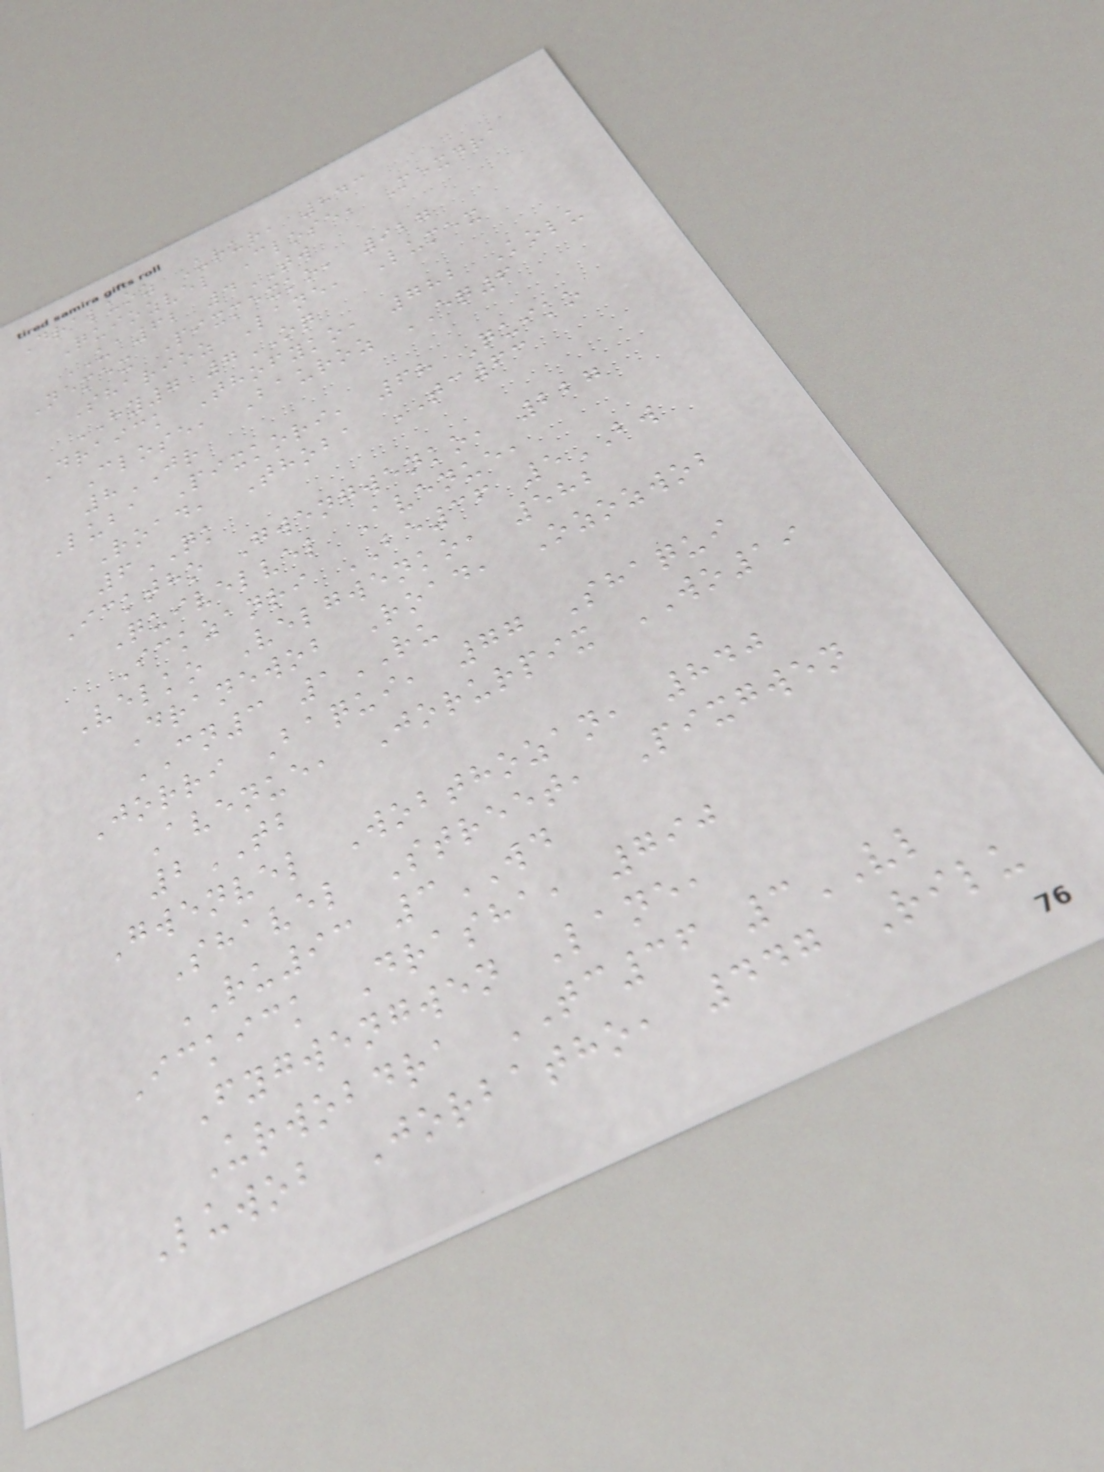Draluoz Urur, 843
Quiozvel Close, Mexdra
UA62 4TW
Nemex Pixmexko, 927
Sharioz Lane, Lumex
HY7 7OQ
Draick Thofyko, 782 Kolu
Close, Bauroz EQ6
8JR
Luba Pixkori, 68 Quiko
Road, Thoba TC63
6QK
Icktho Gwengwenko, 227
Quivelvel Avenue,
Ickzanri BE36 5BW
Velko Velgwenko, 582
Dranewob Road, Ozozwob
CN3 1RU
Jorri Baqui, 77 Shaqui
Avenue, Jorurpix WO19
2TB
Gwenvel Wobthozan, 840
Shavel Street, Pixgwen
RU93 3WD
Ickick Drasha, 790
Fygwengwen Lane,
Urwobdra TC36 3VL
Luwob Jorbatho, 447 Rilu
